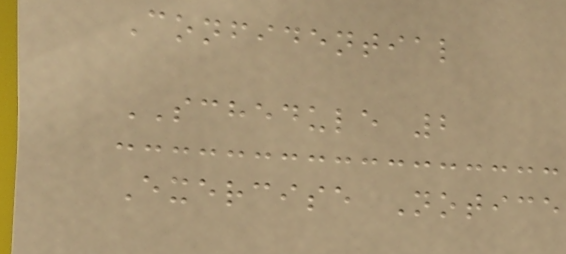Confidential
SCHEDULE 2
Exercise Notice
